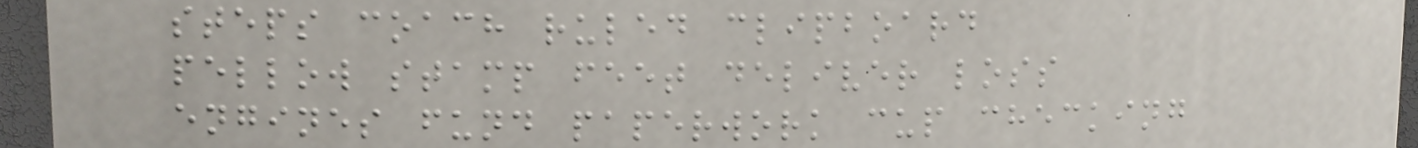steps coach ruled clipboard
pellow stamp feet deliver loss
engines fund paperwork cup checking
